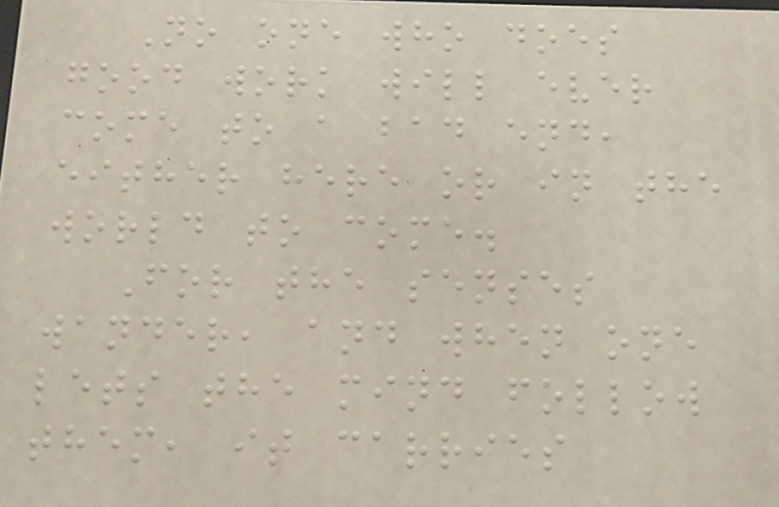No one who does
good work will ever
come to a bad end,
either here or in the
world to come.
For the senses
wander, and when one
lets the mind follow
them, it carries
